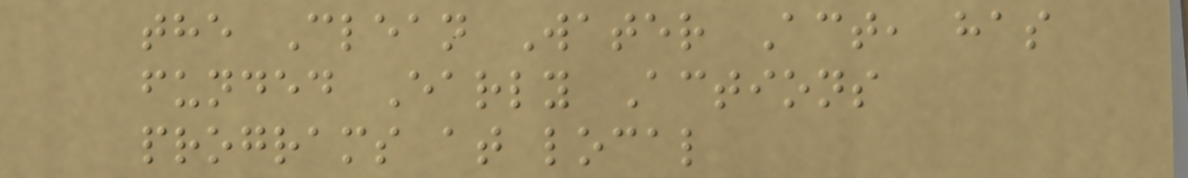the Clean Water Act, has
funded Early Actions
programs at local
